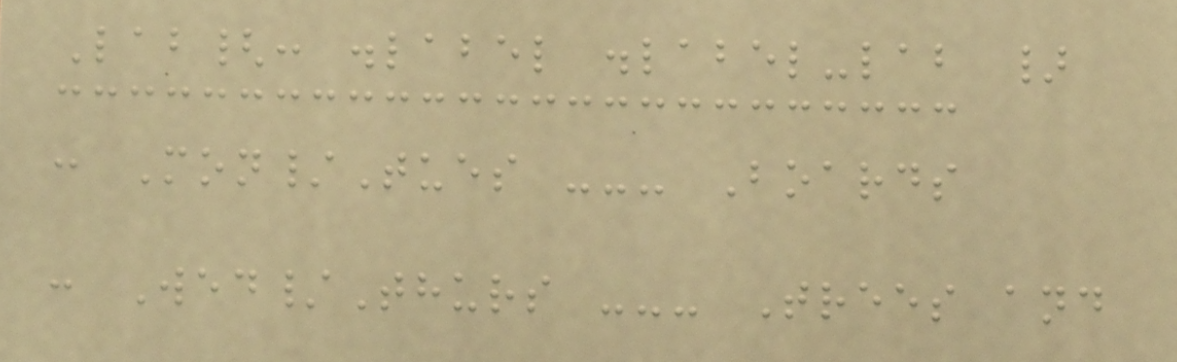Lab{: .label .label-lab }
: Mon/Tues --- Boards
: Wed/Thurs --- Trees and
